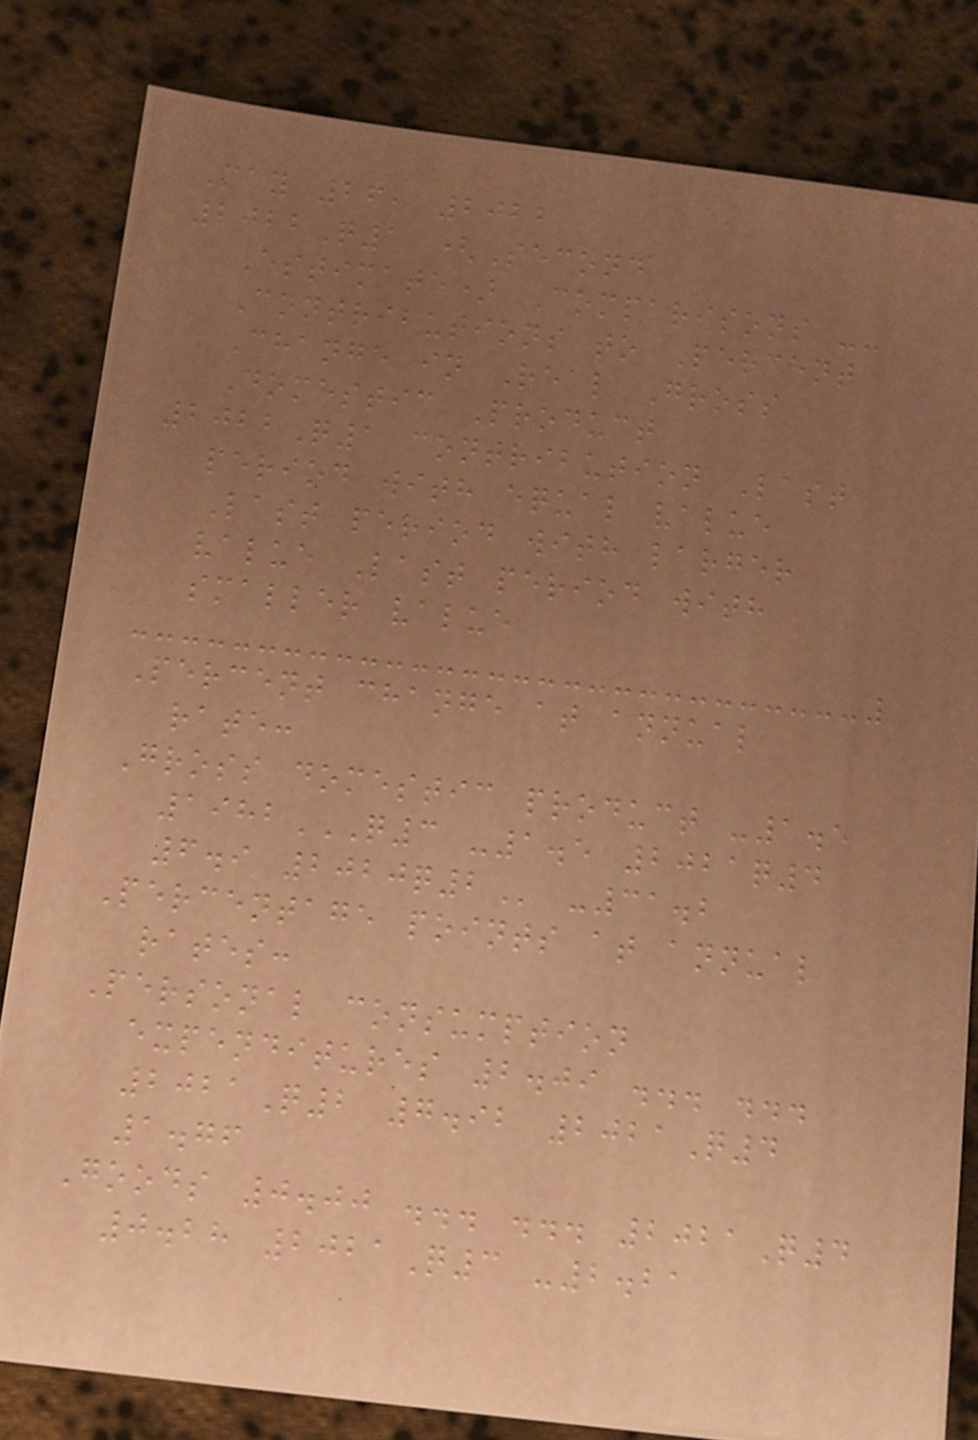May 26, 2022
2022Q1 (Second
Estimate) Comparisons --
Contributions to Percent
Change in Real Gross
Domestic Product
2022Q1 contribution Last
period with equal value
Last period with larger
value Last period with
smaller value
Percent change at annual
rate:
Gross domestic product -1.5
1982Q3 -1.5 2021Q4
6.9 2020Q2 -31.2
Percentage points at annual
rates:
Personal consumption
expenditures 2.09 ... ...
2021Q2 7.92 2021Q4
1.76
Goods 0.00 ... ... 2021Q4
0.28 2021Q3 -2.21
